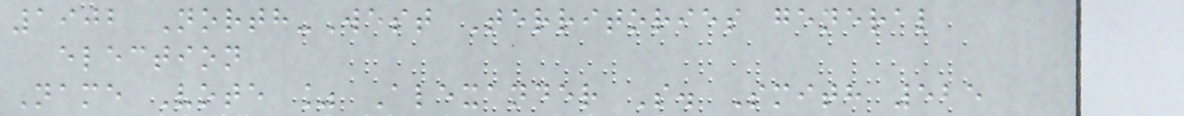1902 North-West Territories general
election
Name Vote % Alexander S. Smith 525
